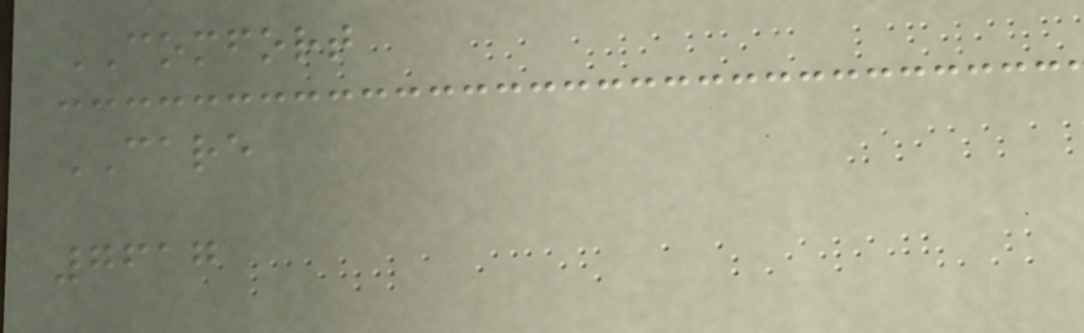COMFORT
CARE
7617
